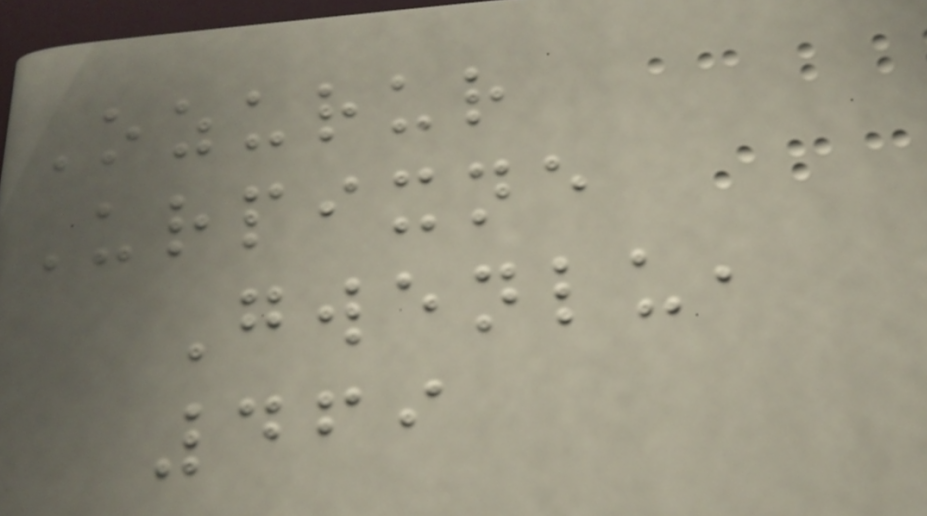Ozurur
Urpixne
Gwenlu,
469
